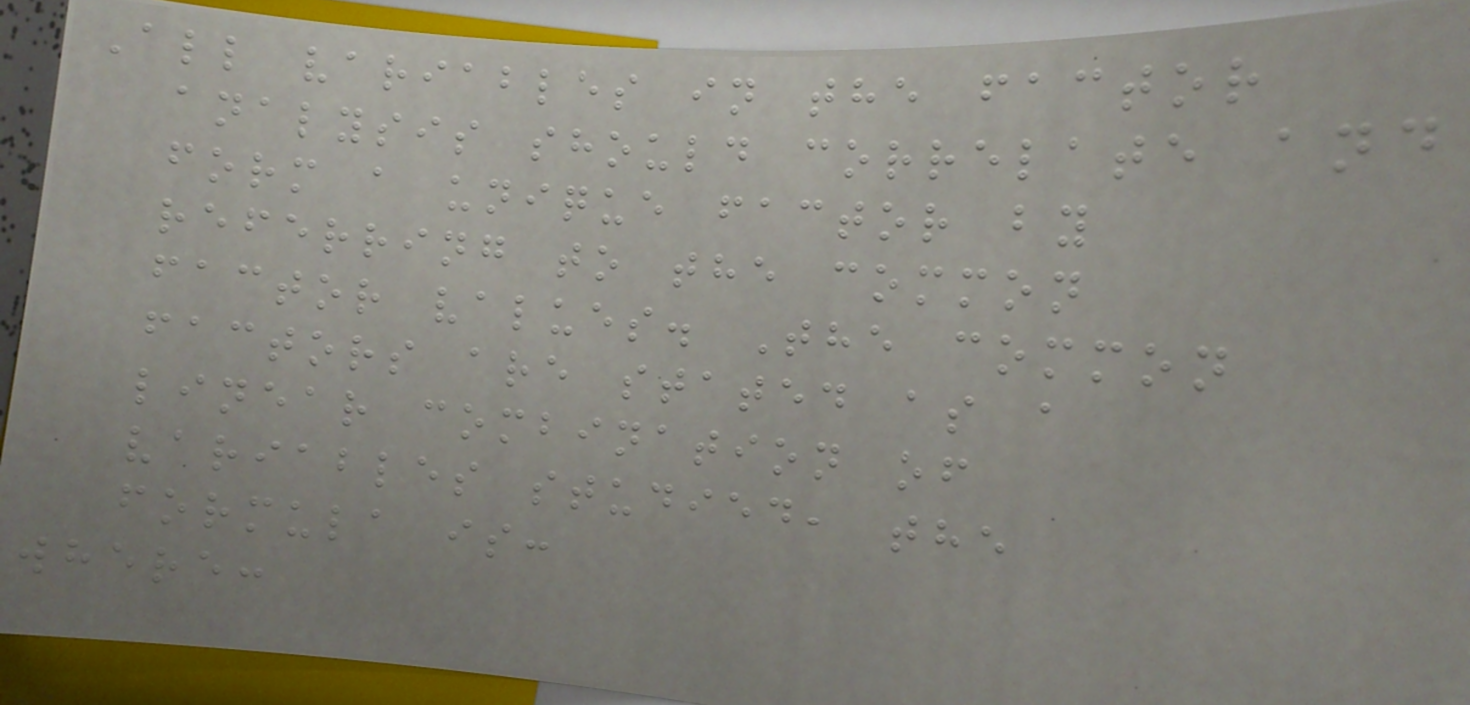All variables in the factor
analysis should correlate and
form a unique factor by
referring to the common
factor values. The common
factors are stated as a
linear combination of
variables studied, the
formula is:
where:
